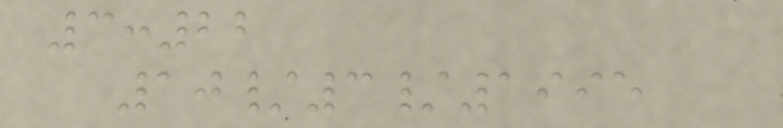3:22
10/3/1995
